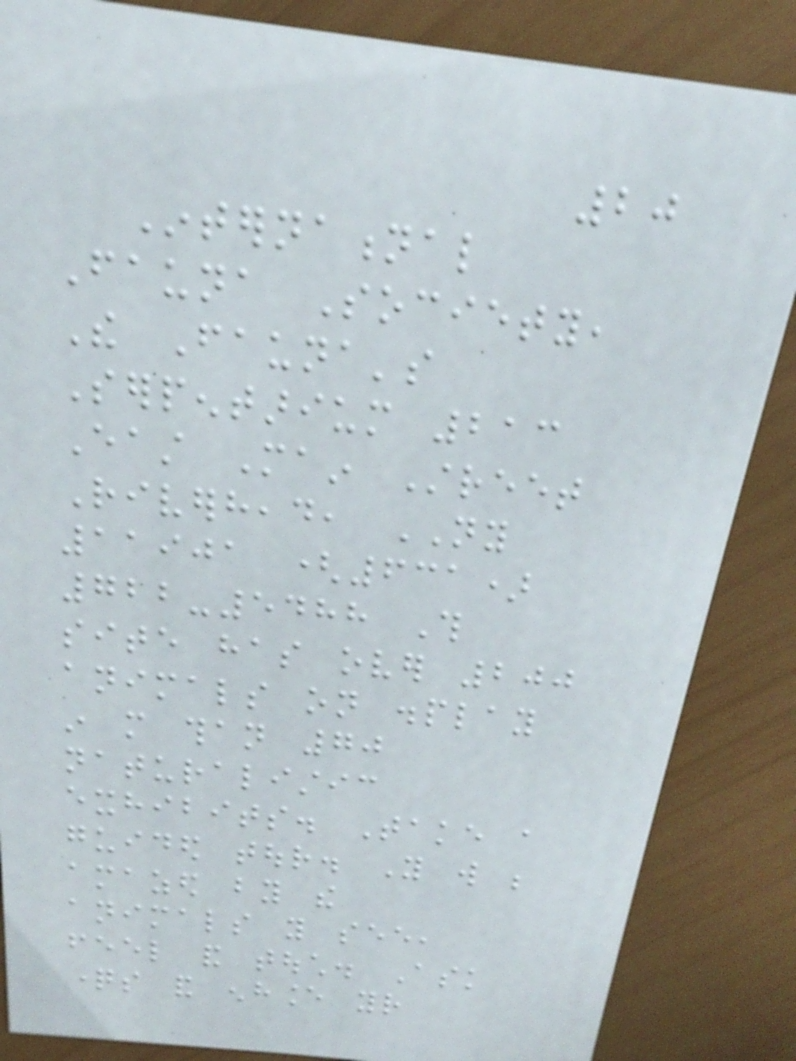20
International
Fauna Society,
The Fauna's
Serpentarium 213
East Main Street
Riverhead, NY
11901 (631)
722-5488 This
site has over 200
animals on display
in more than 70
naturalistic
exhibits. Take a
guided tour. You will be
amazed by the
animals you see,
feel and touch. Ask
questions and enhance your
